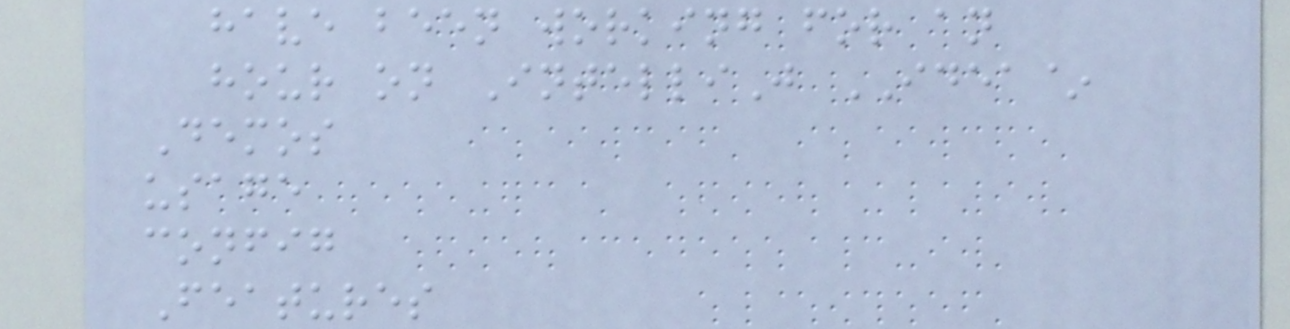have been working for an
hour on IntelliJ IDEA~
Demos
usage
config
Features
